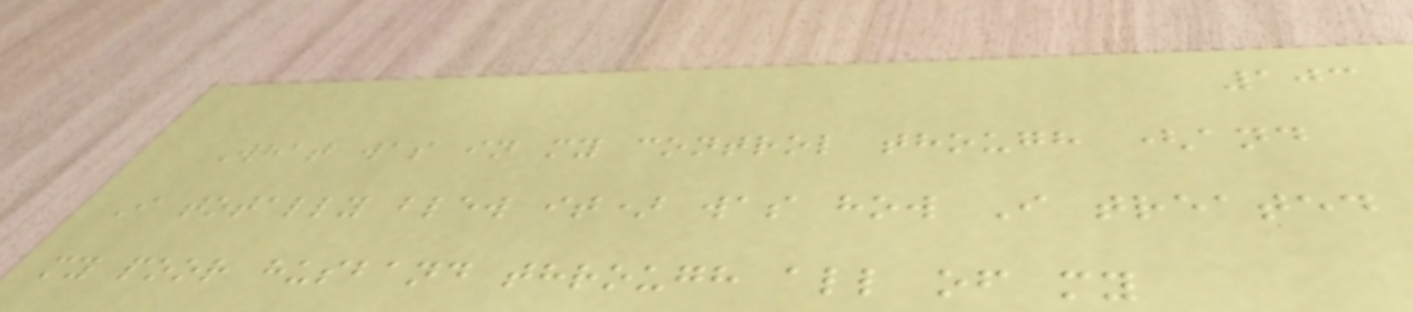103
What was in my control though (and
I totally blew it) was how I treated
my poor husband through all of my
